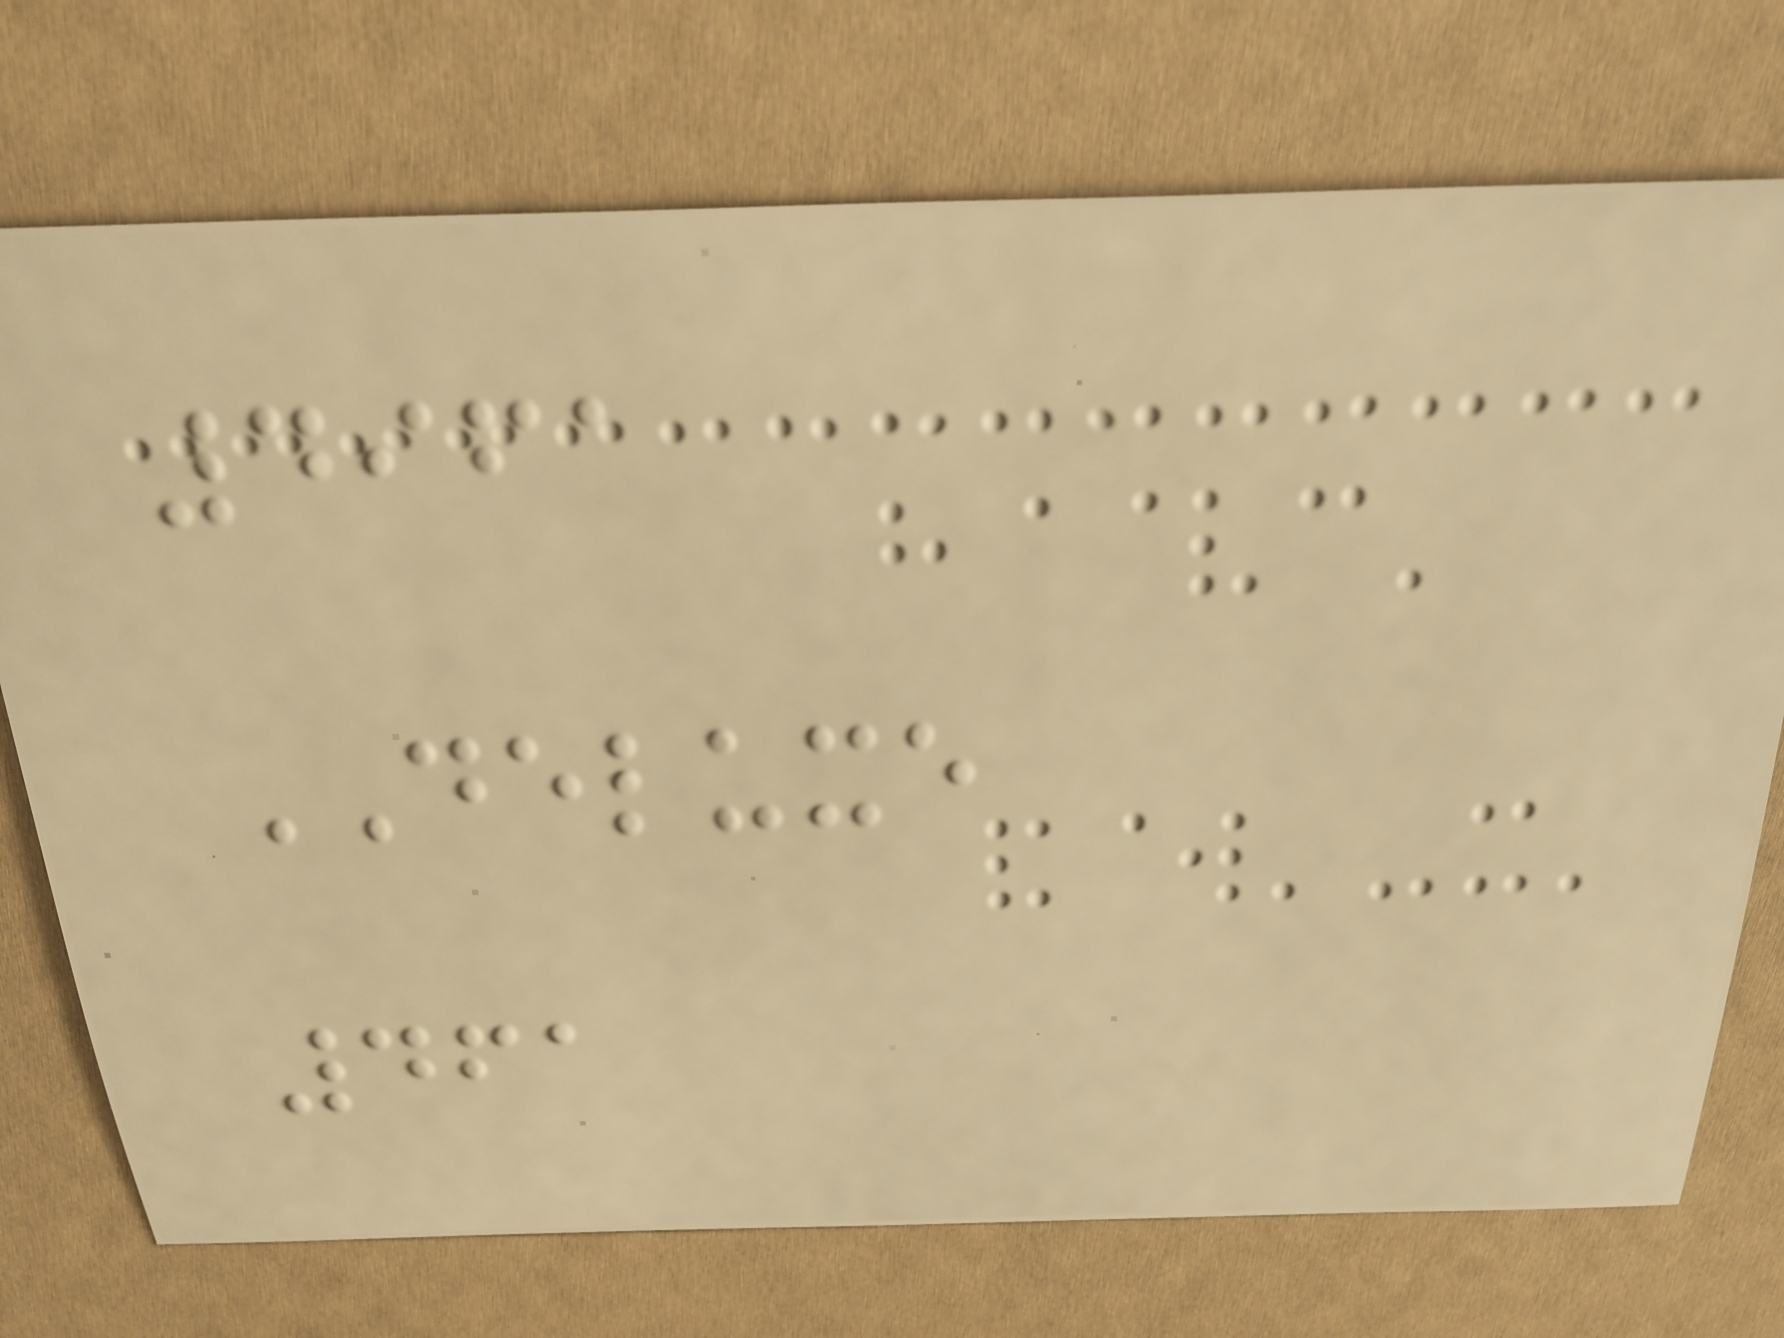4961
DELUXE
461
